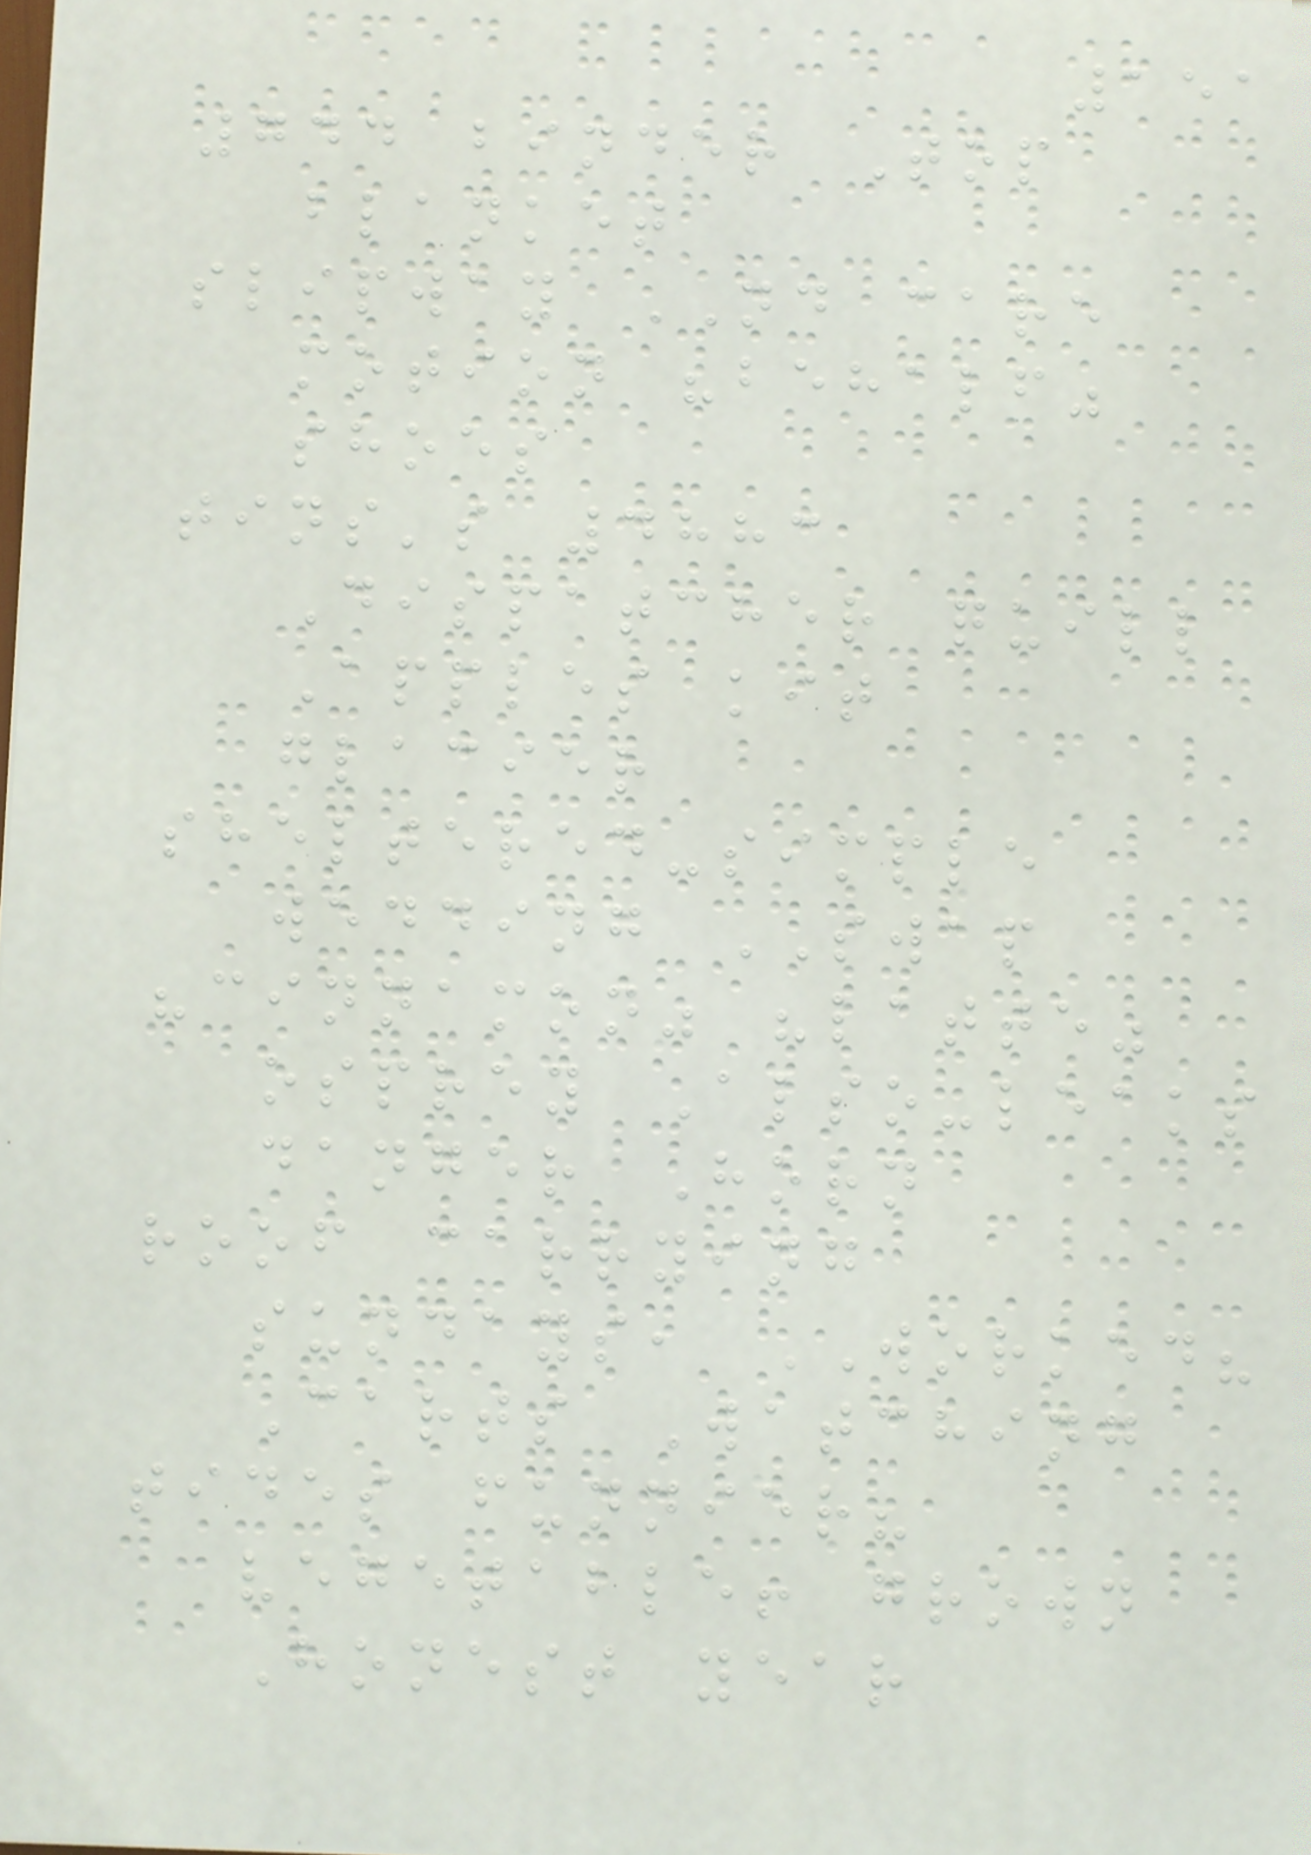151
744 binder Top
blanket
slipway ND care
motion "behalf"
shoes
tins's 4883
Dispatcher quill
Apples kit
glacier
sheltered-simple
wedding SWAP
"cinnamon" "latte"
osprey Also-leaks
danger Horn
roof carrying
sundays, WORKED?
Carts Watching
tides funnier?
vegetable! grown
Honest year
